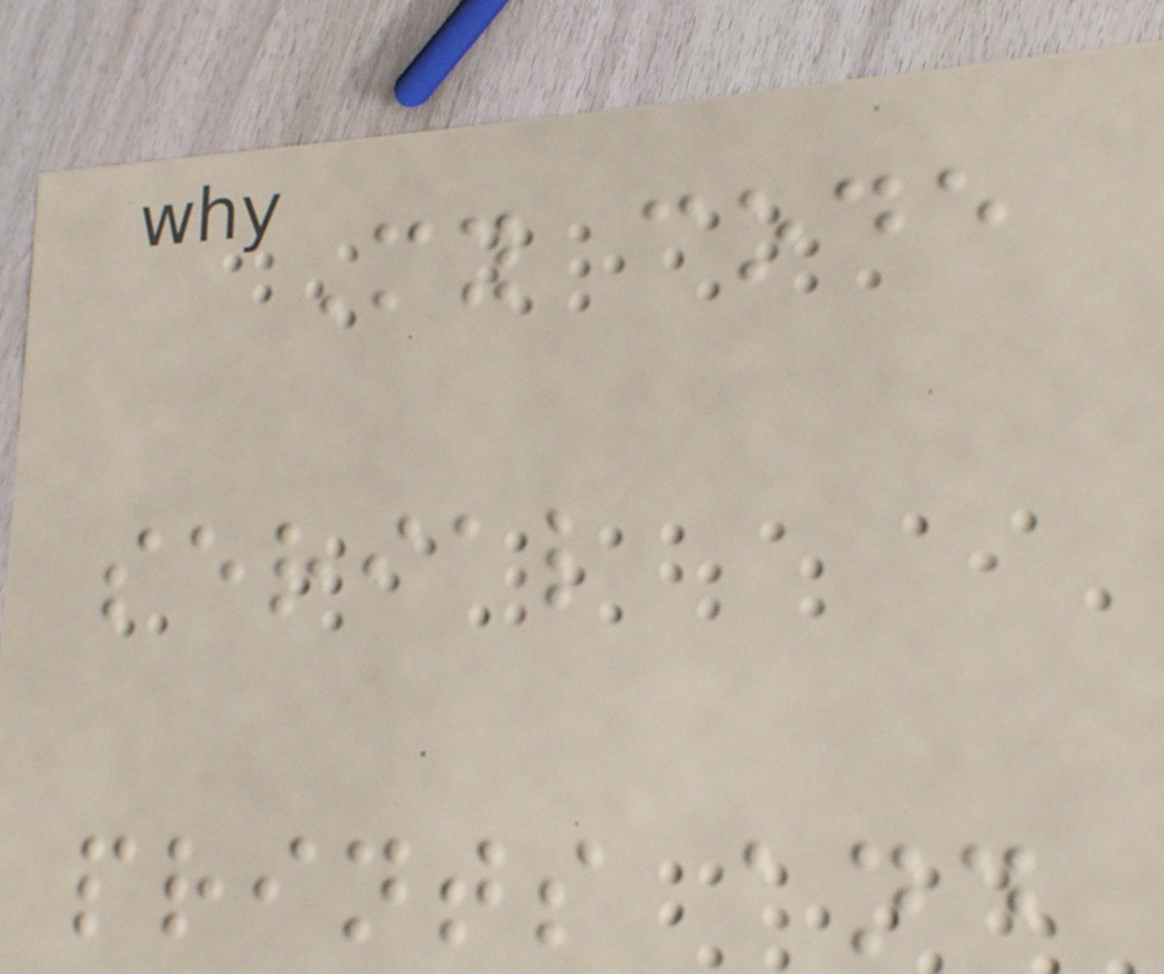My code
serial
prints and
